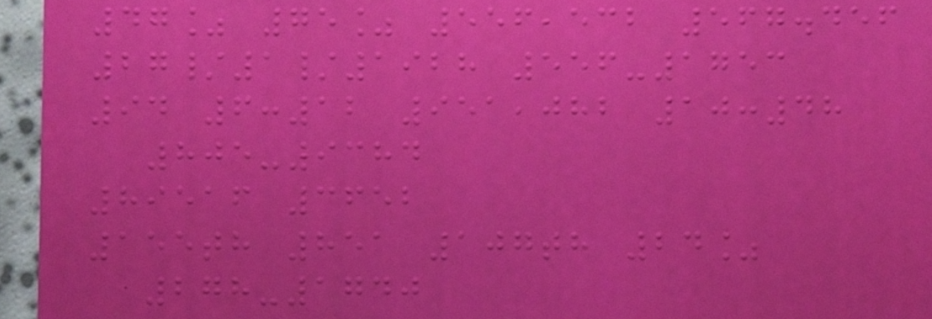47% 75% 556,532 567.456
27/1/1928 556-1753
94 6:12 951,082 10:48
805-9384
89516 3652
155th 851 107th 24%
278-1740
